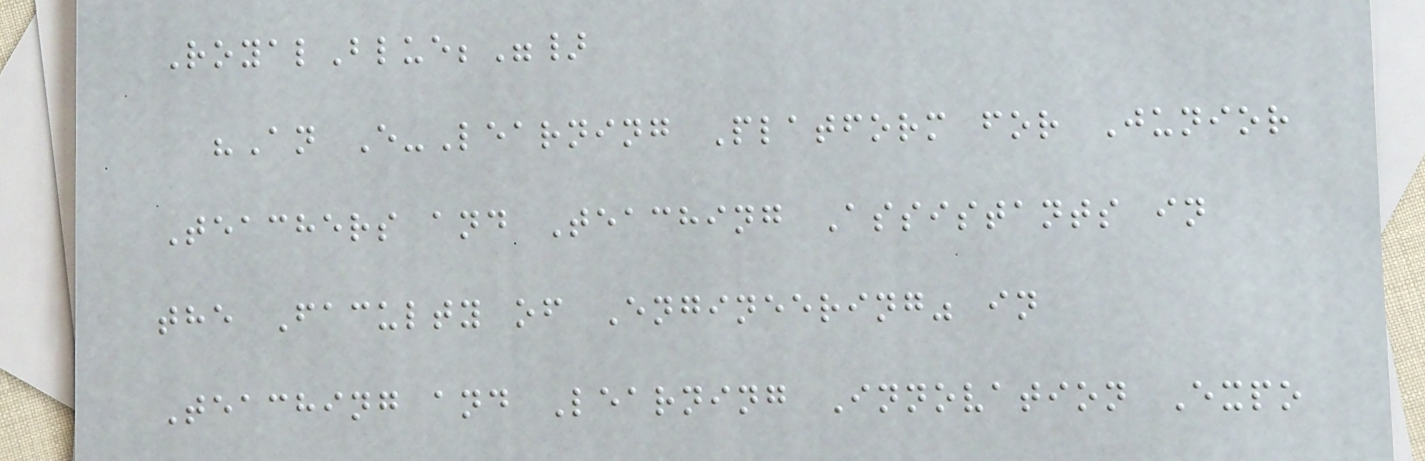RoyalBlue;"}
"An E-Learning Platform for Junior
Teachers and Teaching Assistants in
the Faculty of Engineering" in
Teaching and Learning Innovation Expo
